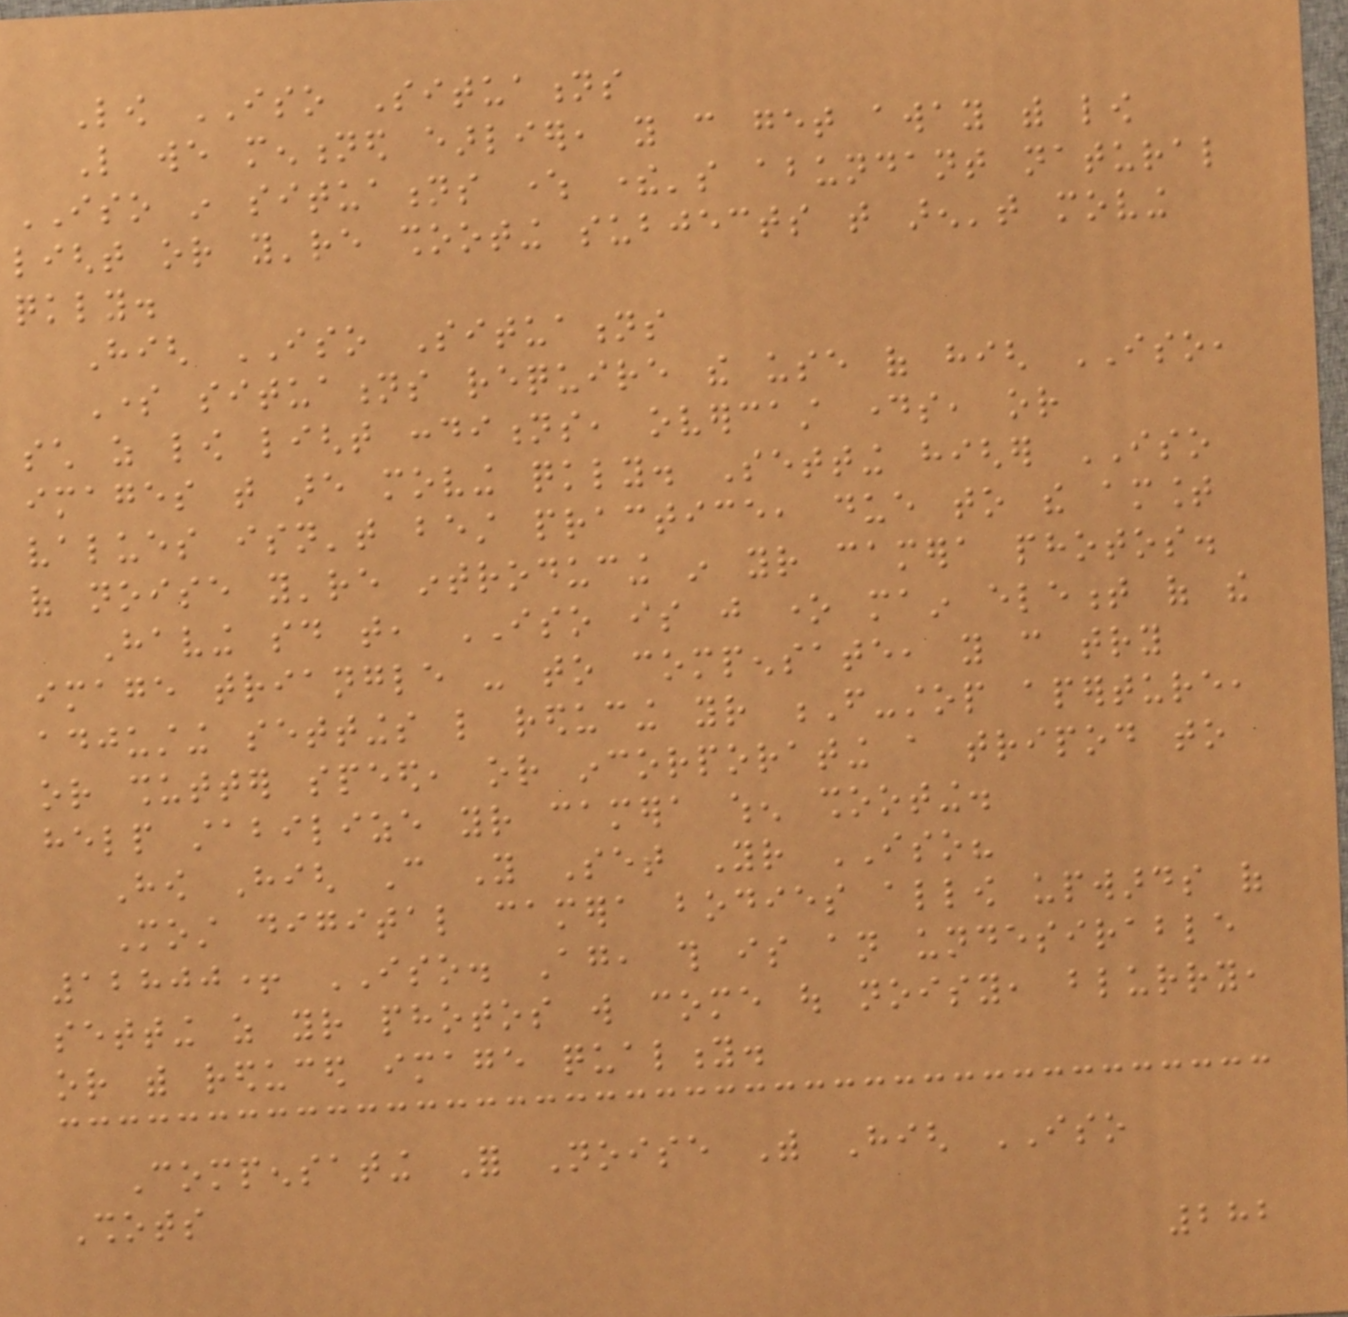Low ISO Situations
Like we mentioned earlier, you can get away with low
ISO in situations where there's abundant natural
light or you're shooting subjects that aren't moving
quickly.
High ISO Situations
Some situations require the use of high ISO,
such as low light conditions, overcast days, or
images that are moving quickly. Setting higher ISO
values isn't best practice, due to the amount
of noise you're introducing in your camera photos.
Having said that, ISO is just one main element of the
image triangle - to compensate, you can try
adjusting settings like reducing your F-stop aperture,
or shutter speed, or incorporating a tripod to
help stabilize your camera when shooting.
How High Can You Set Your ISO?
Most digital camera bodies allow upwards of
12800+ ISO. Again, this is an undesirable
setting as your photos will come out noisy, blurry,
or with reduced image quality.
Compensating For Noise With High ISO
Shots
282
